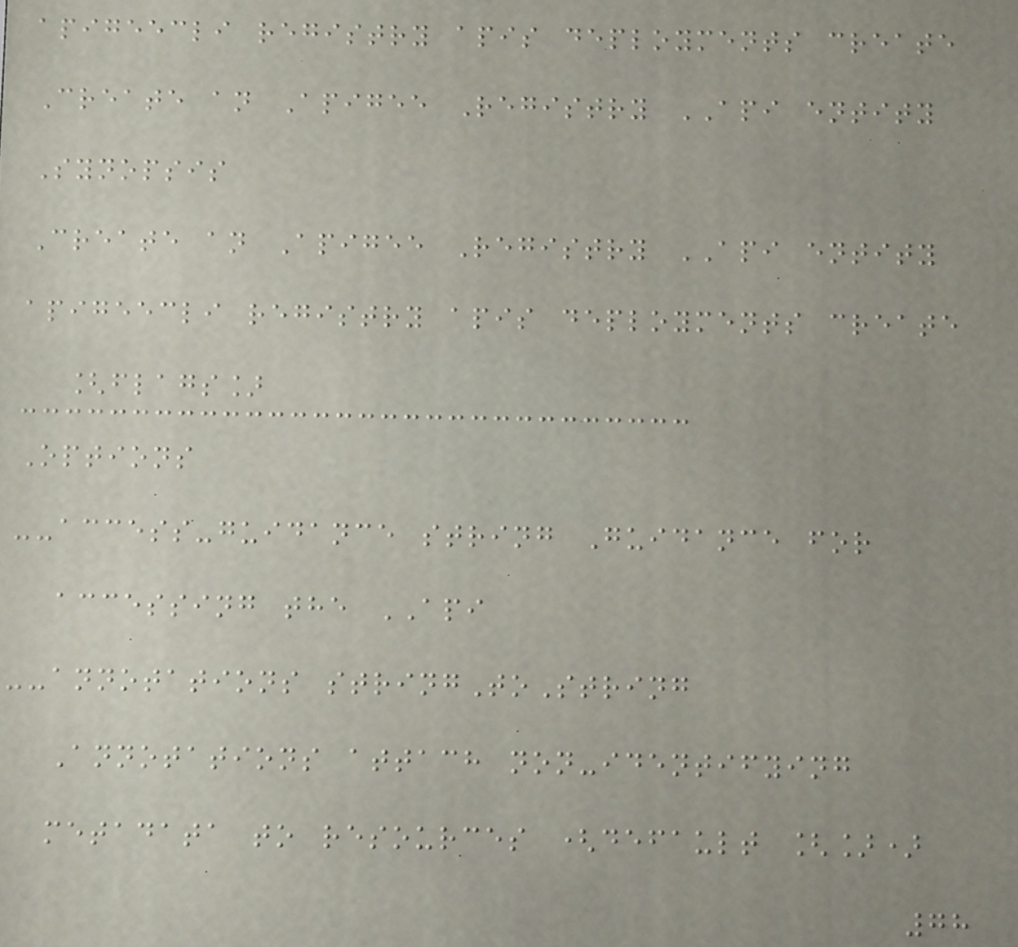apigeecli registry apis deployments create
Create an Apigee Registry API entity
Synopsis
Create an Apigee Registry API entity
apigeecli registry apis deployments create
[flags]
Options
--access-guidance string Guidance for
accessing the API
--annotations stringToString
Annotations attach non-identifying
metadata to resources (default [])
78
